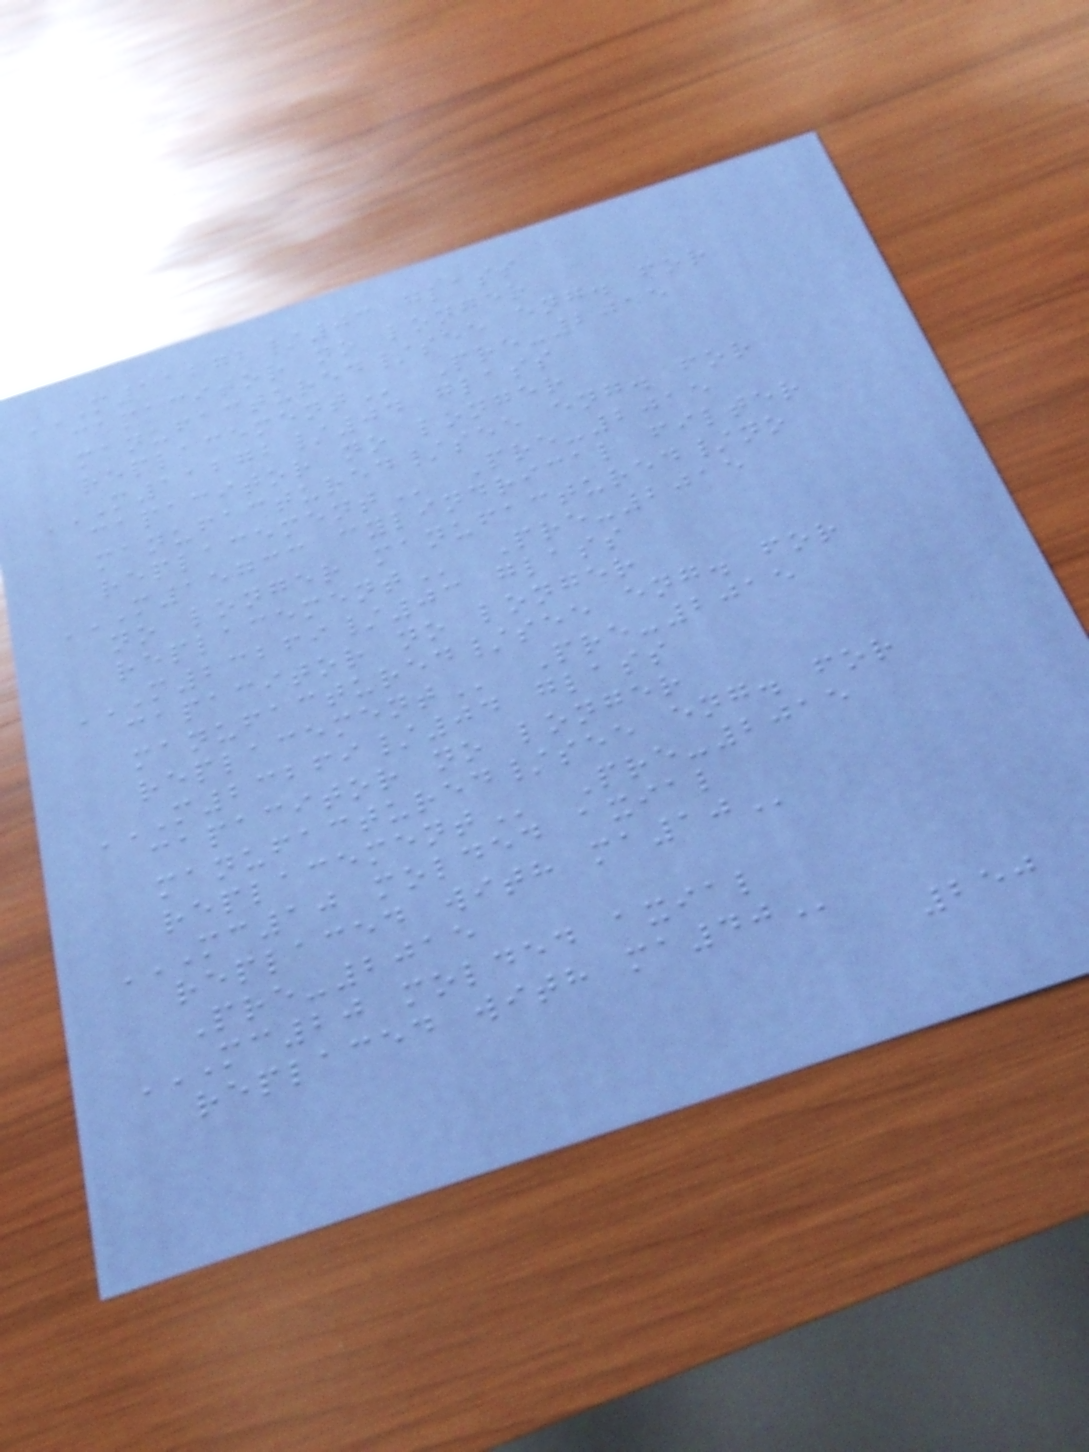M11272/03 GLASS
CAPACITOR NO LONGER
MANUFACTURED/SEE ENG. FOR
REPLACEMENT Pre-2015
M11272/04 GLASS
CAPACITOR NO LONGER
MANUFACTURED/SEE ENG. FOR
REPLACEMENT Pre-2015
M15733 CYLINDRICAL FILTER
NO LONGER MANUFACTURED/NO
REPLACEMENT Pre-2015
M23269/03 GLASS
CAPACITOR NO LONGER
MANUFACTURED/SEE ENG. FOR
REPLACEMENT Pre-2015
M23269/04 GLASS
CAPACITOR NO LONGER
MANUFACTURED/SEE ENG. FOR
REPLACEMENT Pre-2015
MC10 MOLDED AXIAL
REPLACED WITH MA10
Pre-2015
MC20 MOLDED AXIAL
REPLACED WITH MA40
250
